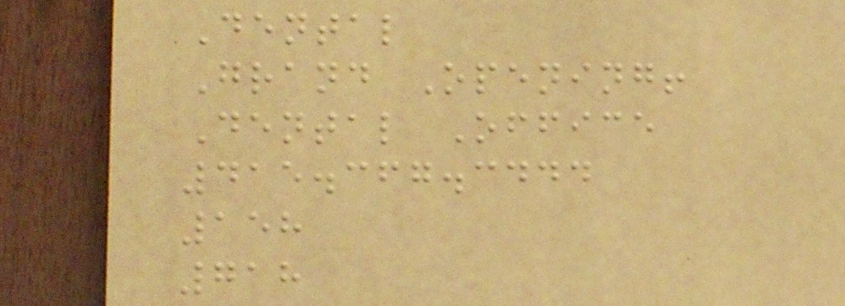Dental
Grand Opening!
Dental Office
415.367.3444
158
718
